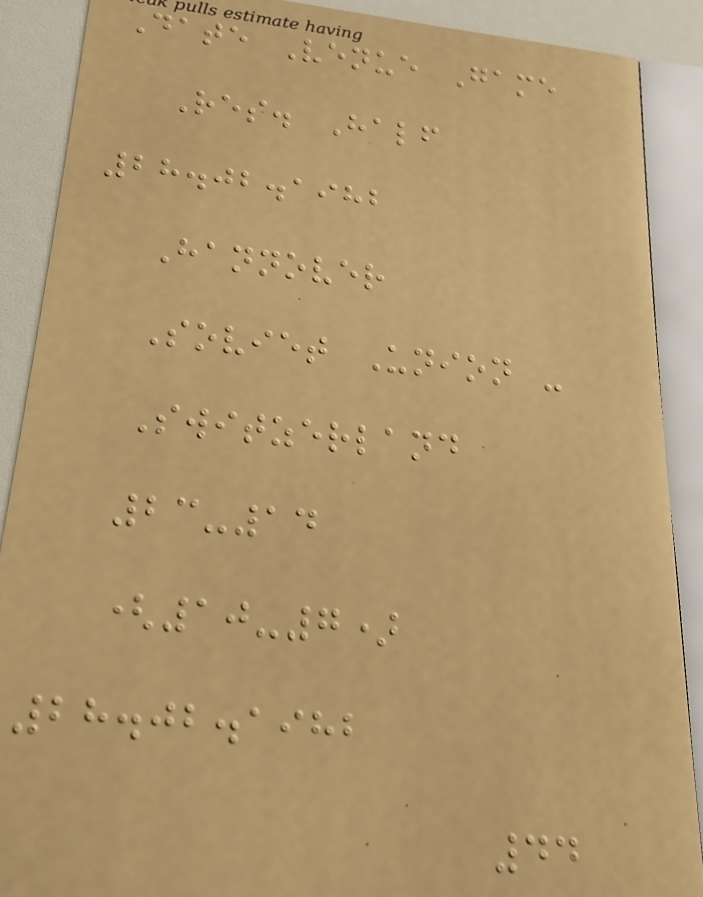Date Venue Game
Res. Half
28.02.1982
Hannover
Soviet Union -
Switzerland
23-14
(10-7)
28.02.1982
44
